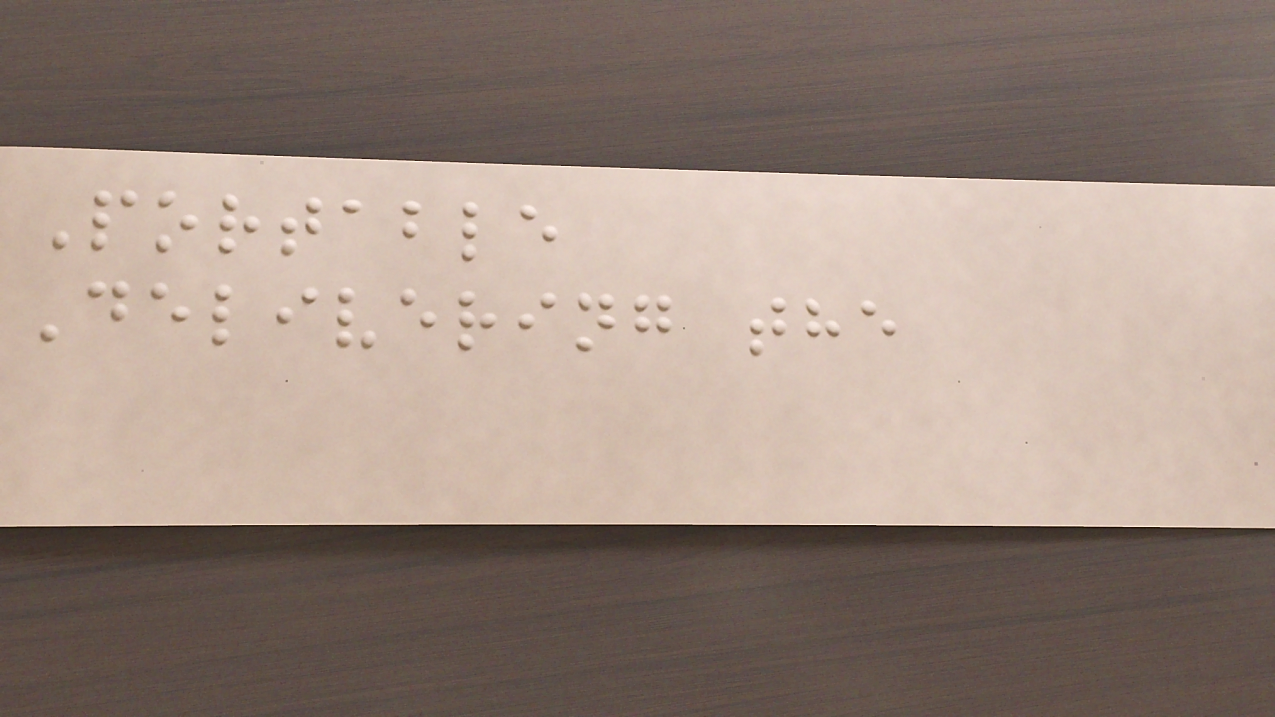Portable
Delivering the
